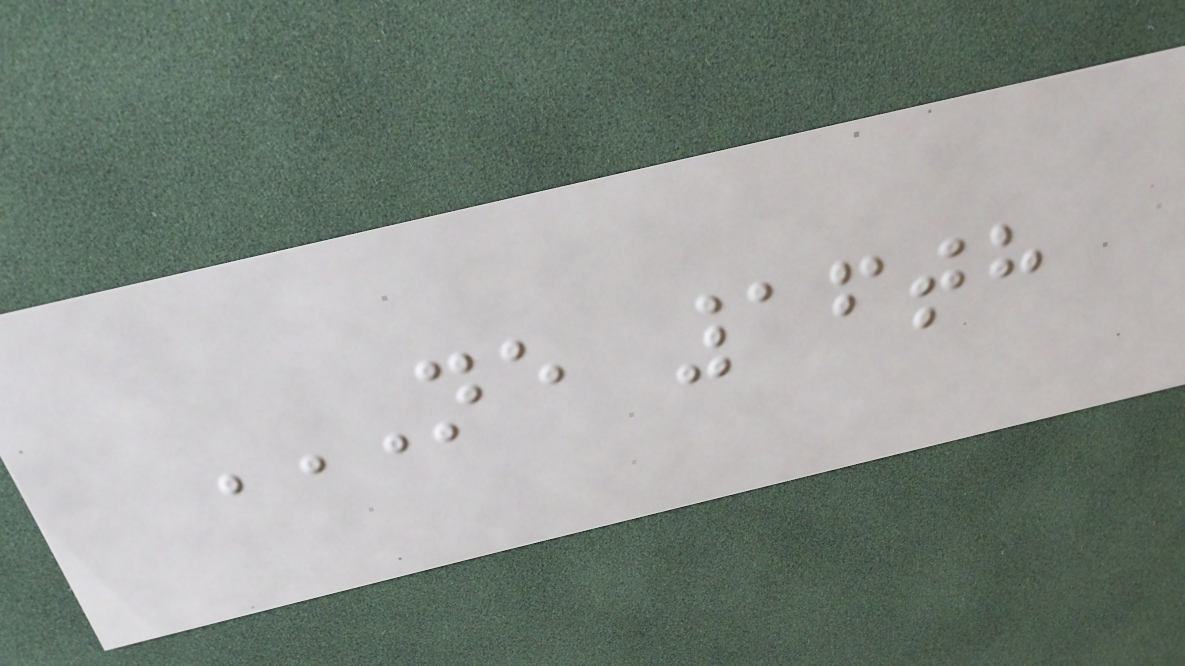NE 16TH
